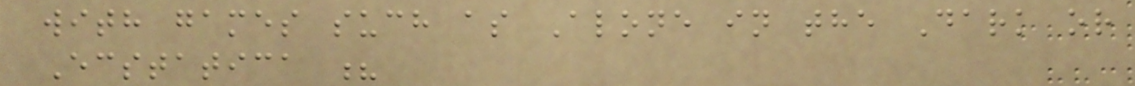with games such as Alone in the Dark or
Ecstatica ?
